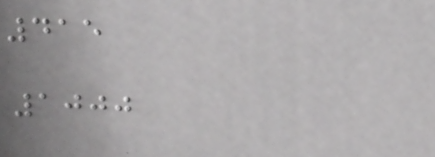415
1000
